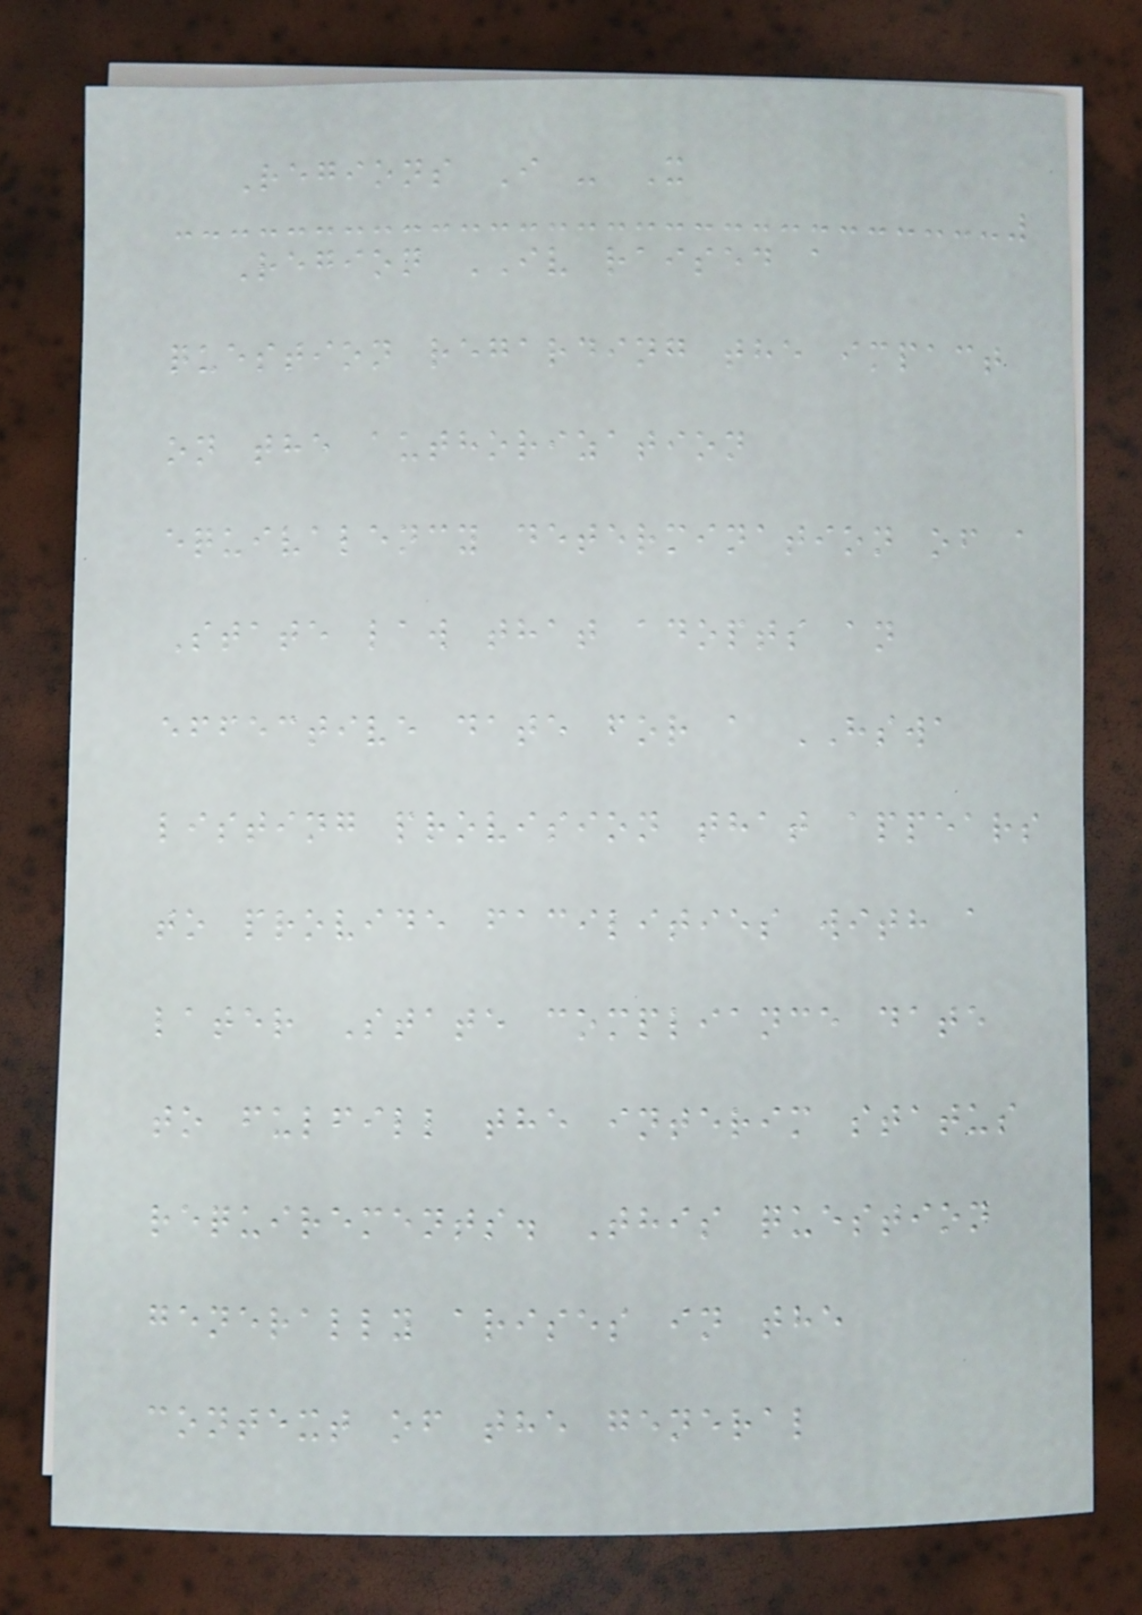Regions I - X
Region IV raised a
question regarding the impact
on the authorization
equivalency determination of a
State law that adopts an
effective date for a HSWA
listing provision that appears
to provide facilities with a
later State compliance date
to fulfill the interim status
requirements. This question
generally arises in the
context of the general
